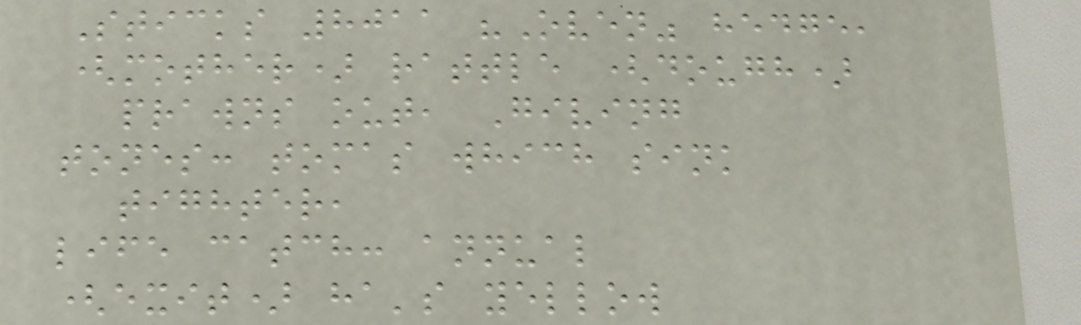Sticks 8011 "Oven" hedge,
(mother) rattle (dough)
prawns out, Giving
tones: tomas which sink
tighter,
life catch: annual
(exit) ha's yellow
